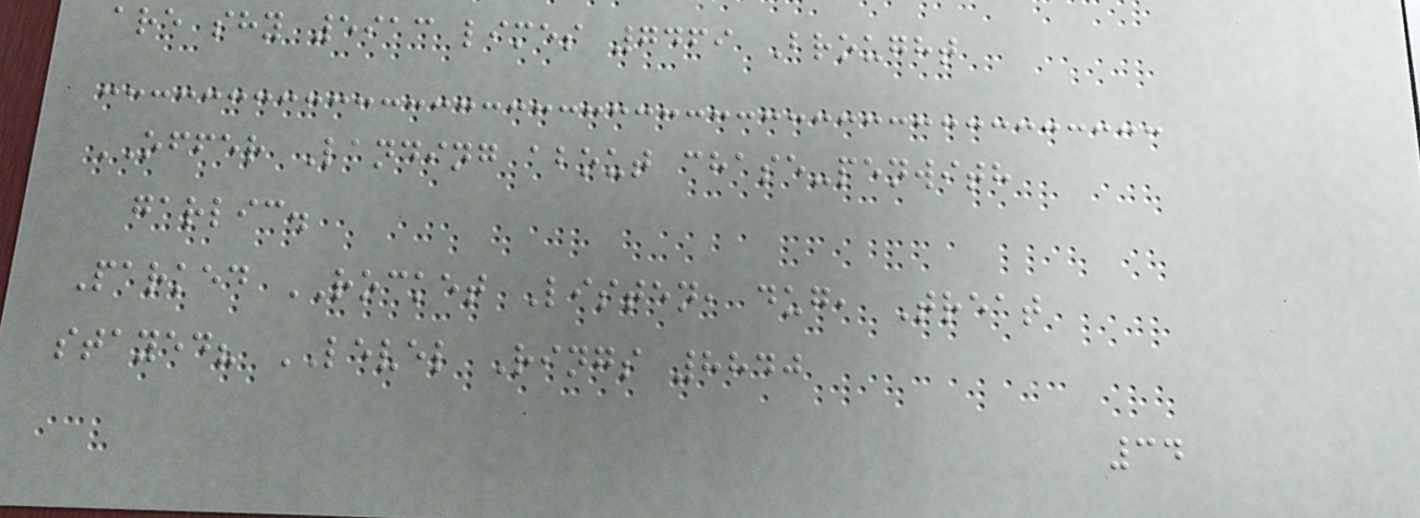are shy 5913 limes 7469 Brought
OFFER Landing about chase-penwith
garlic.
Parked ROCKET Listen, dug, Treat
stayed? LEVEL Rings 8840
34
